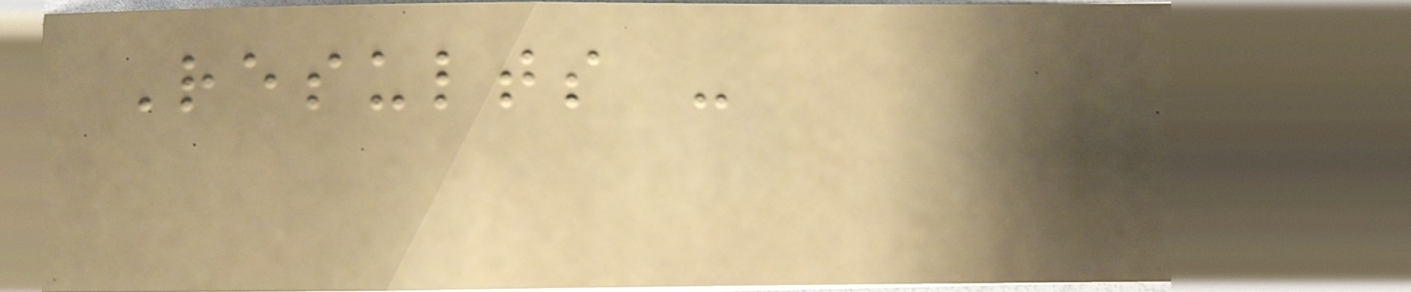Results -
